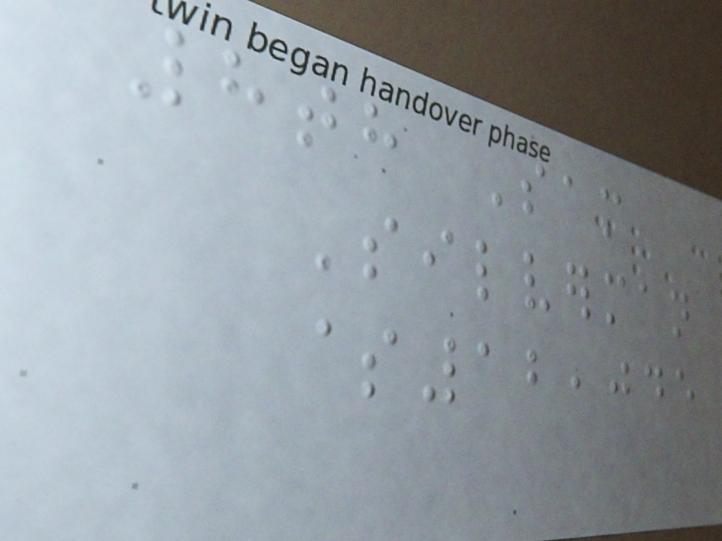8th Sam
Silverman
$12,045
